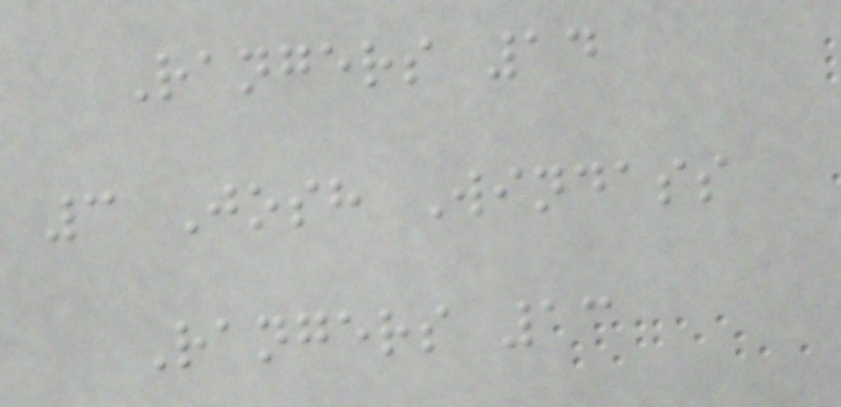Rangers 14
3 Josh Windass
Rangers 13
